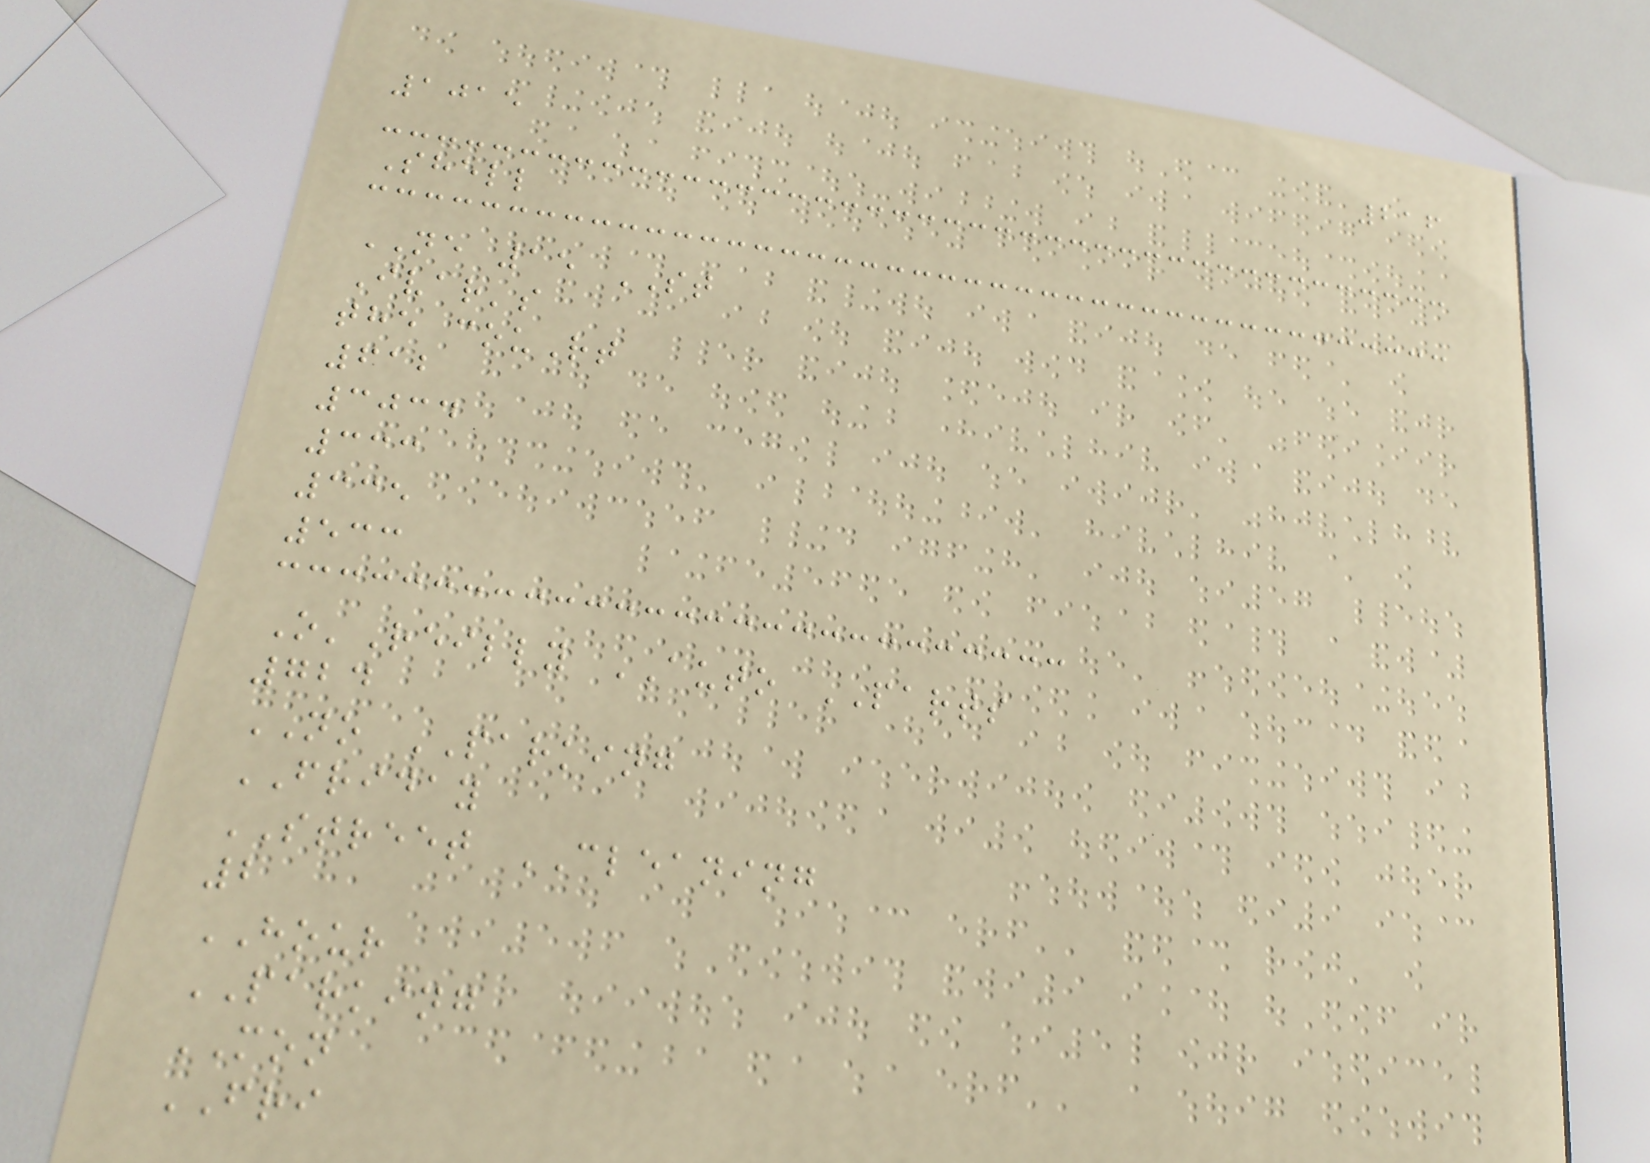216
1015
Shell
NE 15 ST
Ivar's
the couRt
612
3034
333
335
533
O'Reilly AUTO PARTS
724
NO PARKING
FRIDAY
STREET CLEANING
2
HOUR
PARKING
MON
FRI
